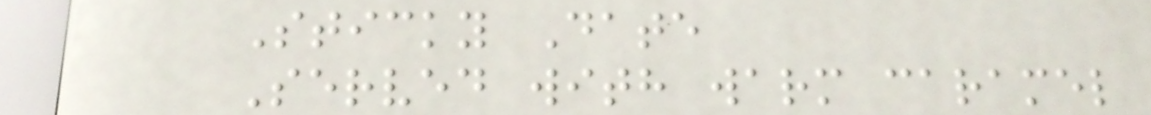Sticky Date
Served with warm caramel
